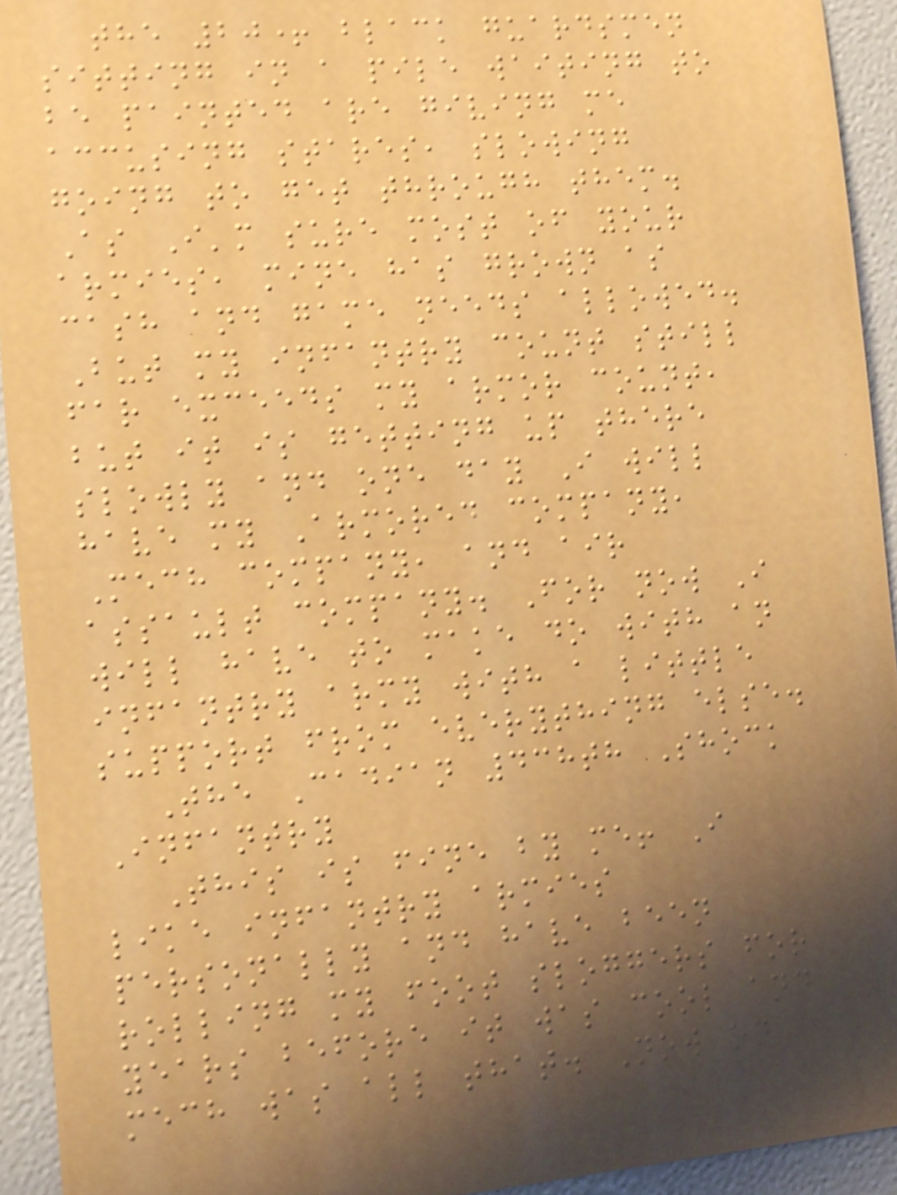the 20+ black guardsmen
sitting in a pile waiting to
be painted are giving me
accusing stares, slowing
going to get through them.
As I'm sure most of your
armies, mine has grown as
cash and game needs allowed.
But my infantry count still
far exceeds my armor count,
but it is getting up there
slowly and one day I will
have my Armored company,
Mech company, and air
assault company. For now I
will have to make do with an
infantry army with a little
support from everything else.
The Cadian 438th Shock
Infantry
This is fine by me! I
like infantry armies
personally and have been
rolling my foot sloggers for
years before it was cool and
mech was all that. Now on
